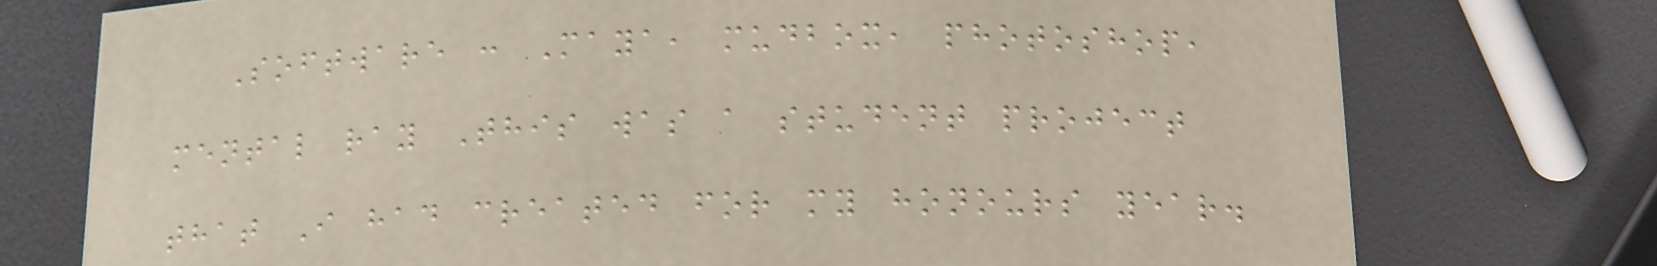Software : Maya, mudbox, photoshop,
mental ray This was a student project
that I had created for my honours year.
